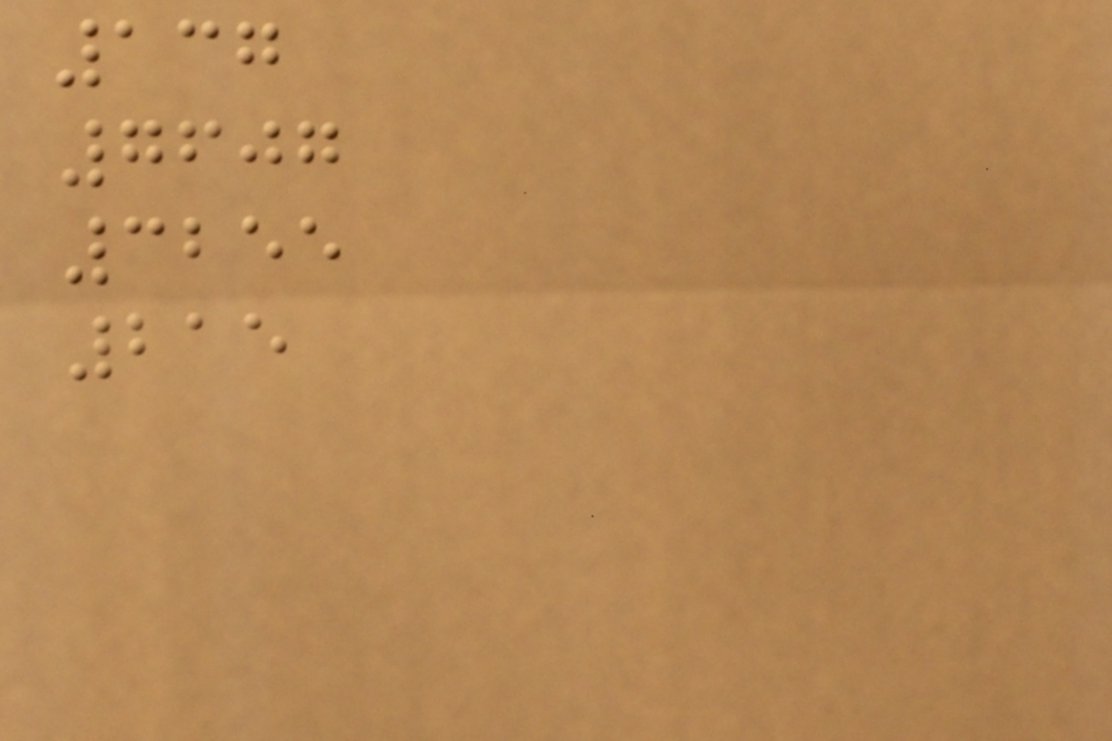137
7607
3255
215
